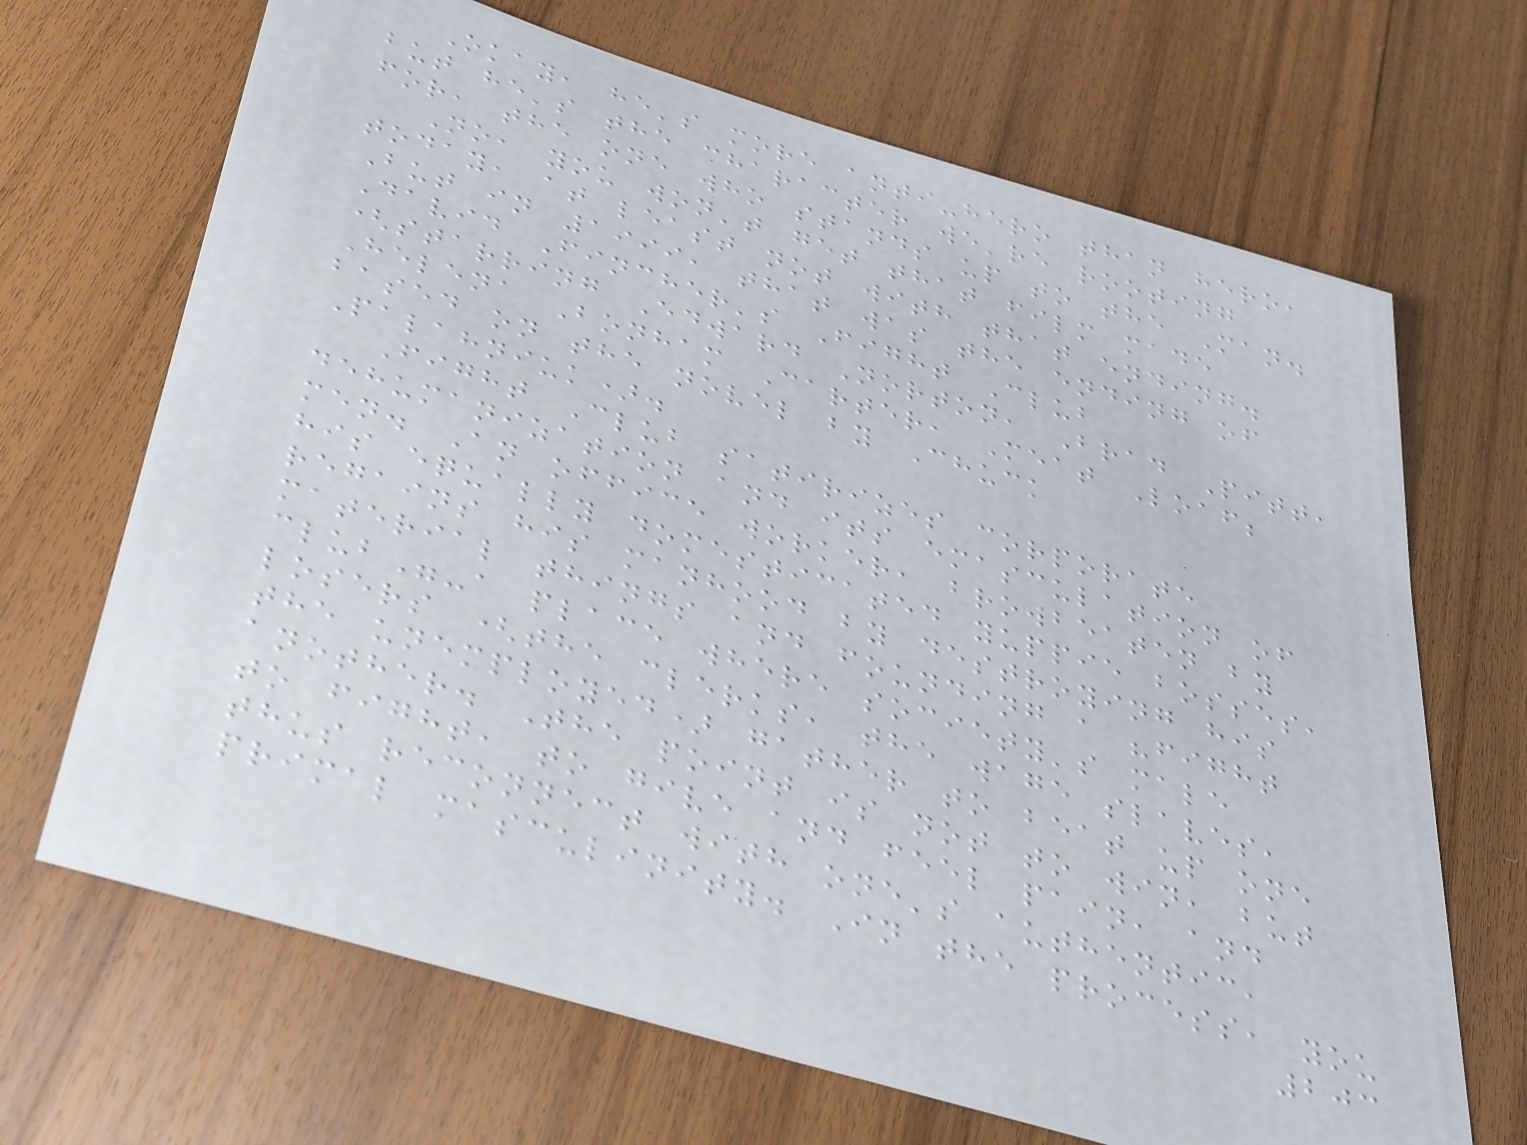Okay, he's more anti-hero than hero,
but he's the character we're rooting
for, the one who stands up to the Man.
No, you won't get that film made
today, at least not with that ending.
But in 1999, that was the ending of
David Fincher's Fight Club
(starring Edward Norton, Brad Pitt,
Helena Bonham Carter, Meat Loaf;
based on the novel by Chuck
Palahniuk).
Fight Club satirizes corporate
dehumanization and its emasculation of
men. An office worker, browbeaten by
his equally domesticated yuppie bosses,
regains his manhood by destroying his
material things and founding a "fight
club"-a place where society's male
losers (the clerks, the wage slaves,
the unemployed) gather to beat up one
another. The point is not to win, but
to fight, to give and feel pain, and
thus reconnect with one's authentic,
primal masculinity. In the process, you
203
